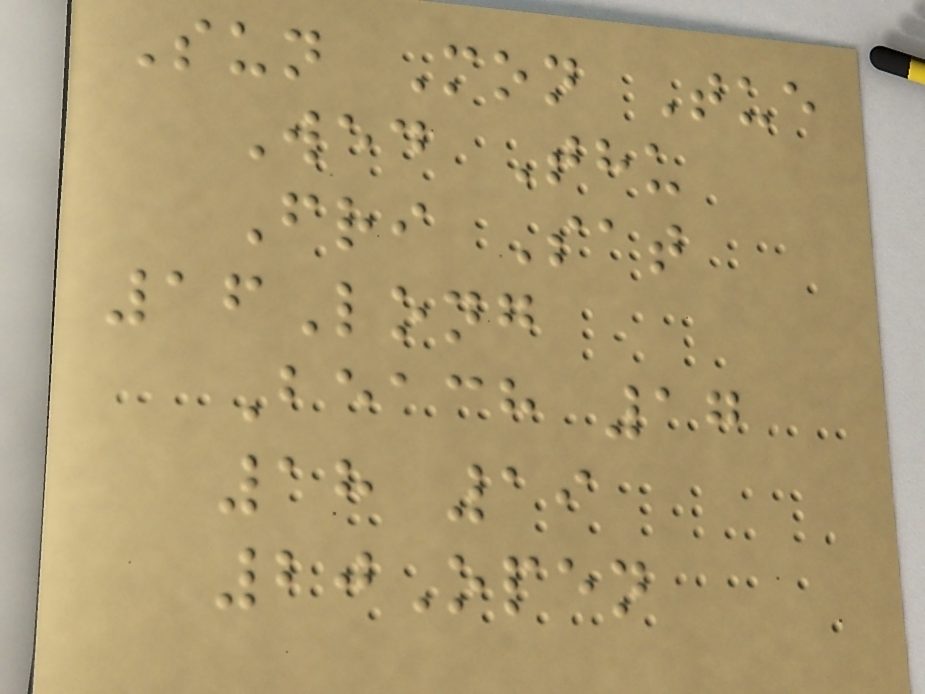Sun Mon Tue
Wed Thu
Fri Sat
16Long
Beach 17
18 19
20Open
